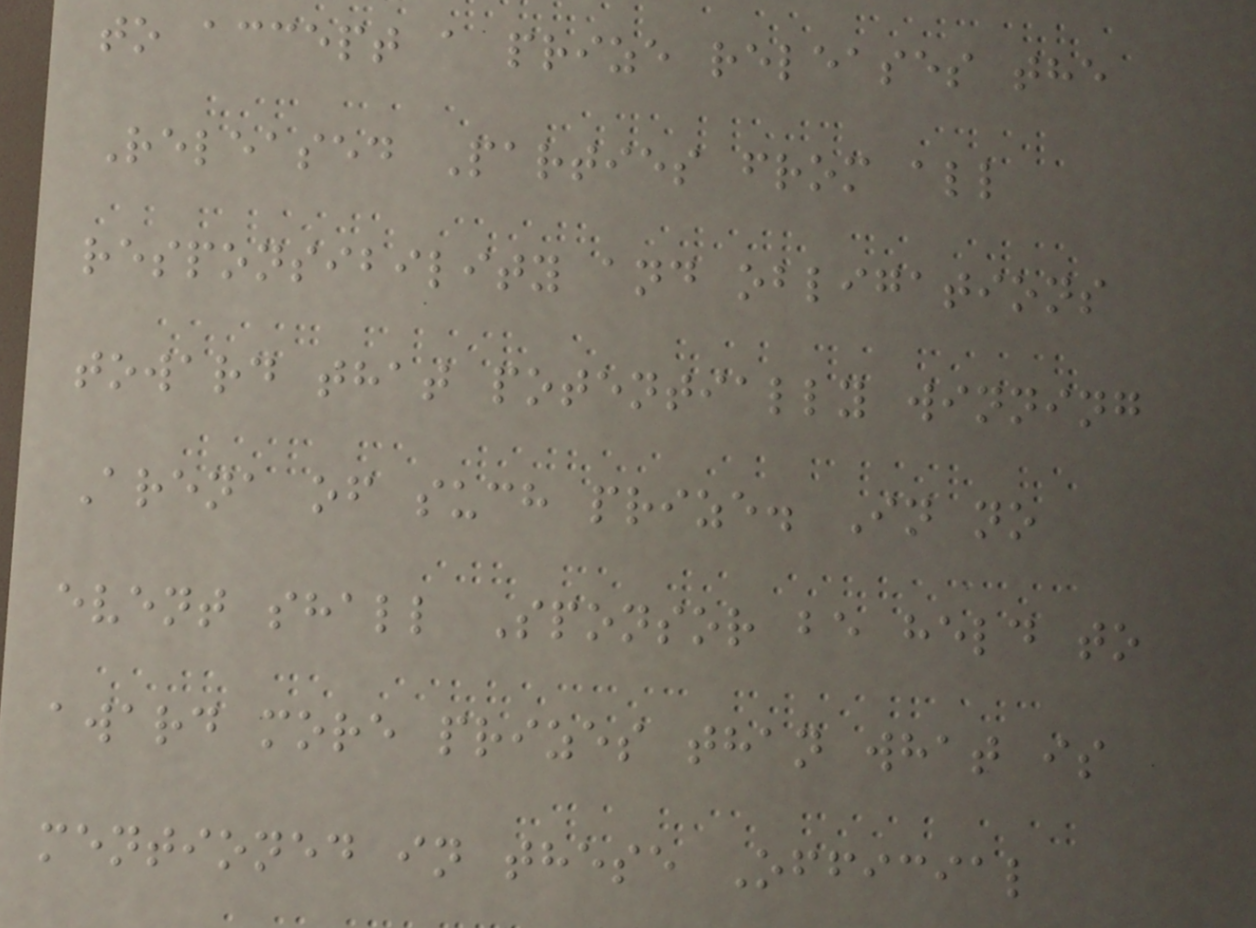to accept a prize releases the
Released Parties from all
responsibility and obligations
toward that potentially winning
Arena of such prize. In no
event shall Sponsor be held to
award more prizes than what is
mentioned in these Official
